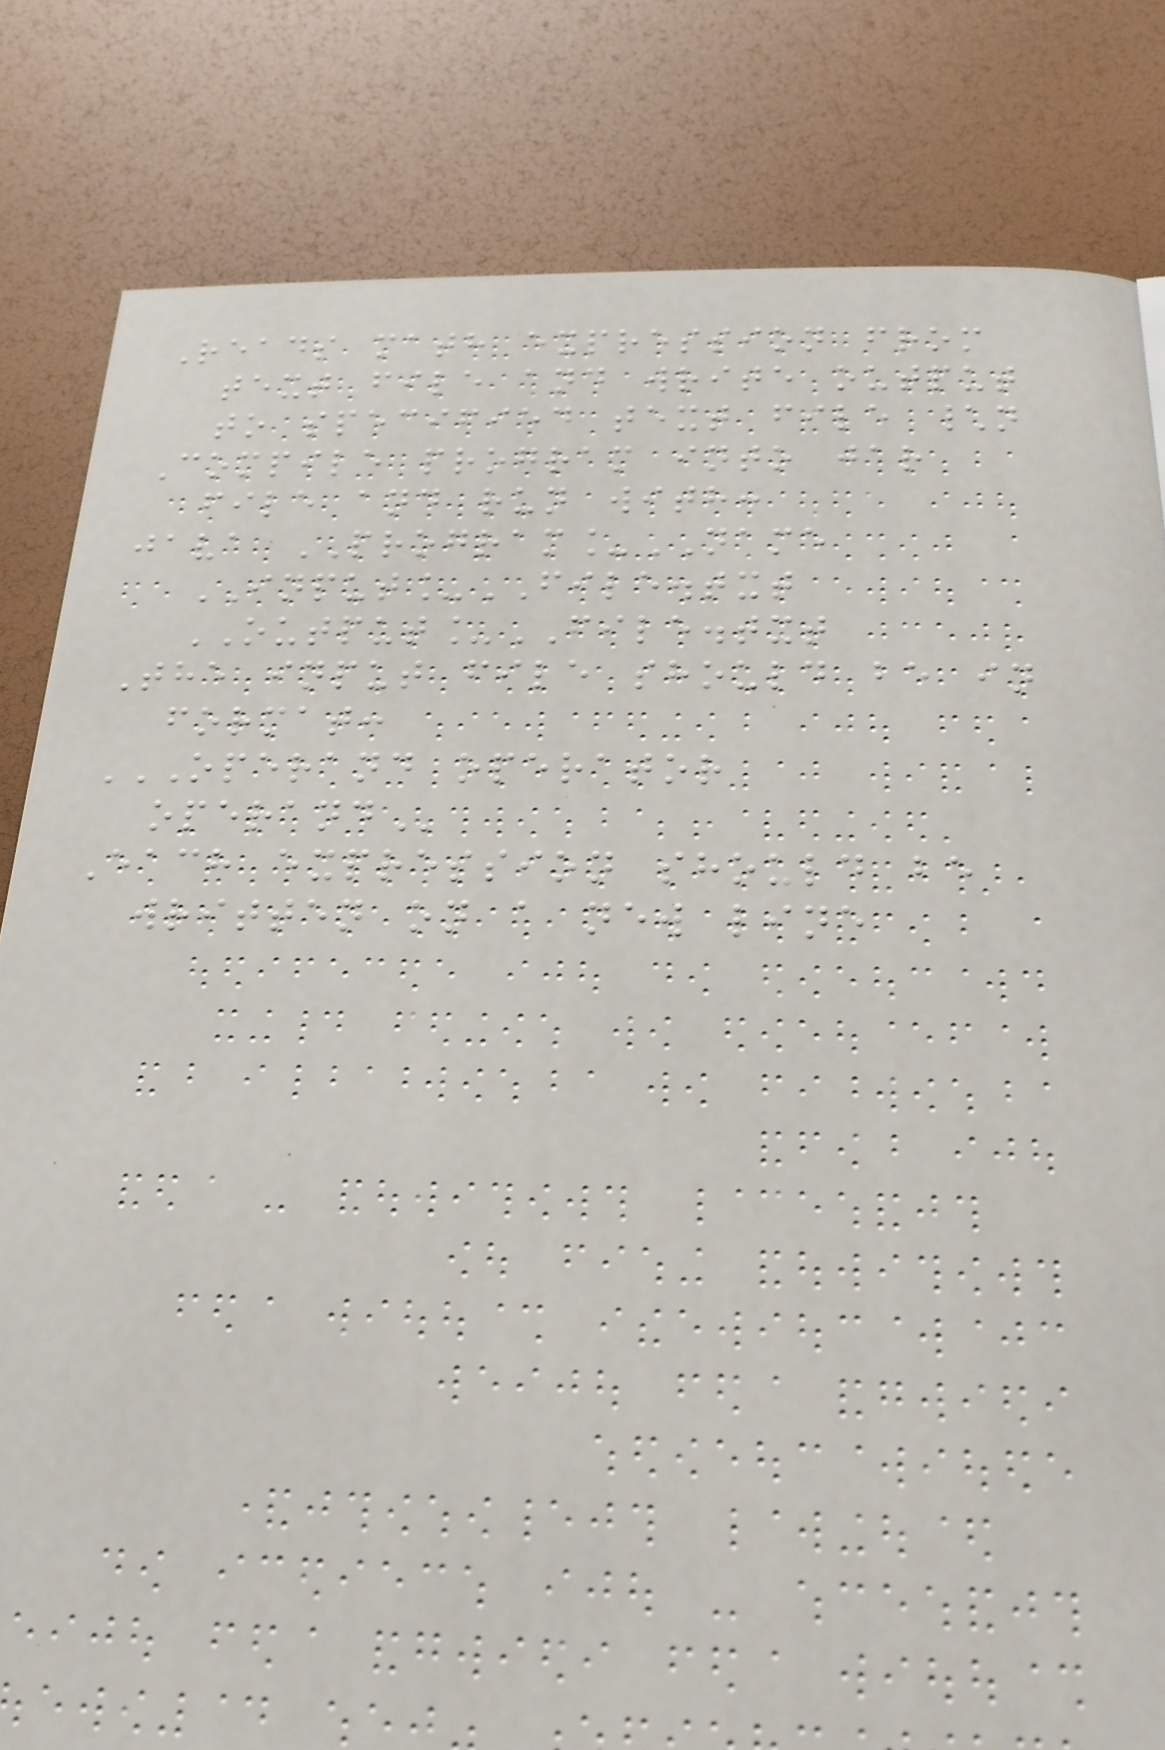Reads math expression from
text file and write output
to specified text file \n
Compile program into jar
file and run with:
java PROGRAM_NAME
INPUT_FILE.txt
OUTPUT_FILE.txt
The input file should be in
format:
OPERAND OPERATOR
OPERAND
Each expression should be
written on a new line
